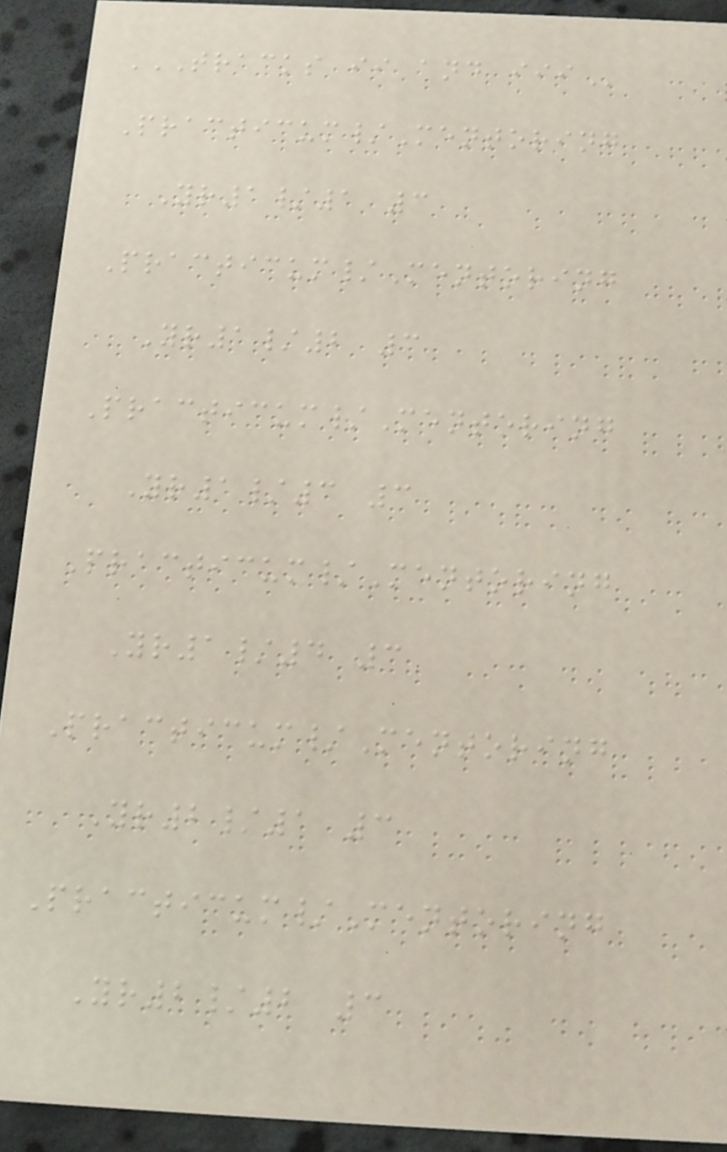TRACKS II AND III
Practicum/Mentoring
Yr1/1 3
Practicum/Mentoring
Yr1/2 3
Practicum/Mentoring
Yr1/3 3
Practicum/Mentoring
Yr1/4 3
Practicum/Mentoring
Yr2/1 3
Practicum/Mentoring
Yr2/2 3
